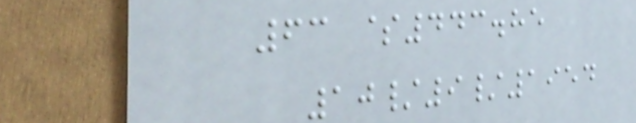63 $443.85
10/9/1954
